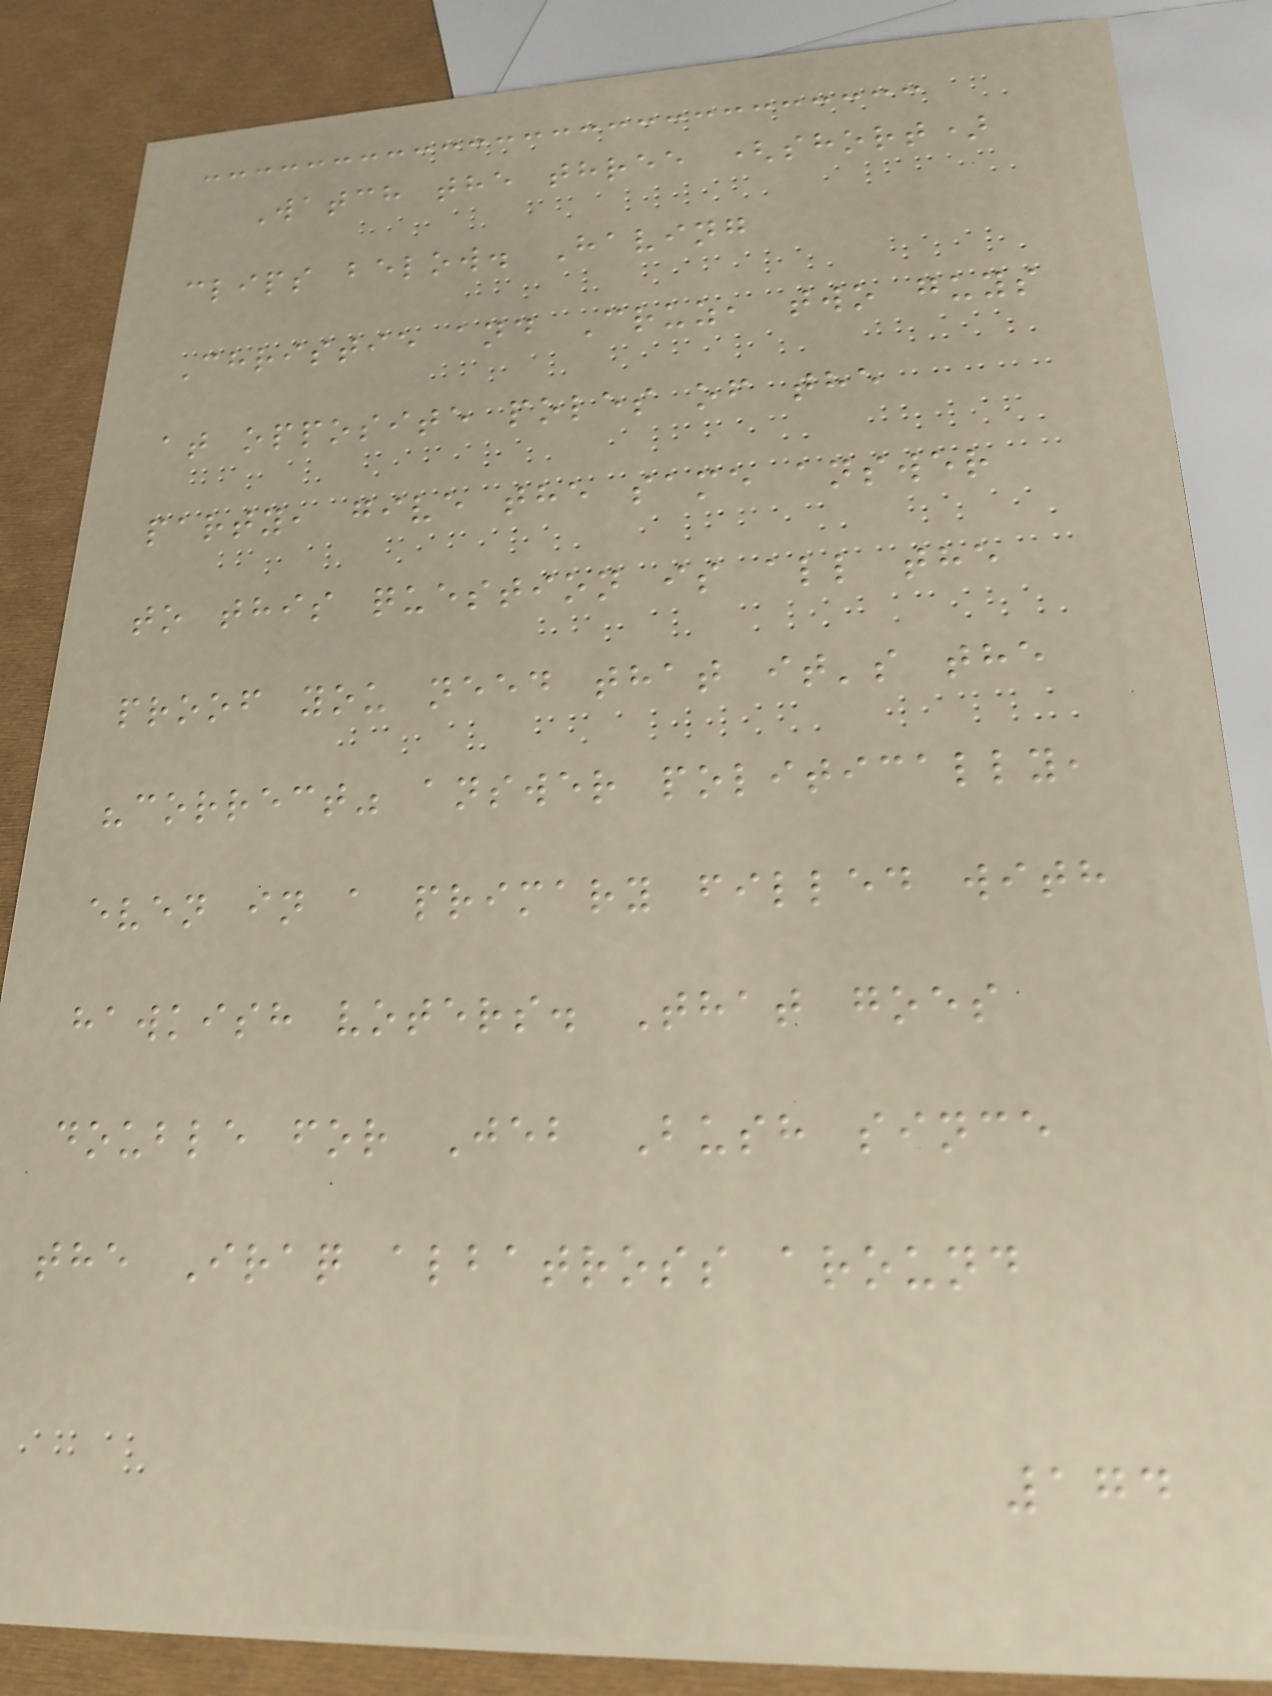Watch the three (short)
clips below. Having
Christie and Cruz, two guys
at opposite poles of the
party, give the same answer
to this question is all the
proof you need that it's the
"correct" answer politically,
even in a primary filled with
hawkish voters. That goes
double for Jeb Bush since
the Iraq albatross around
174
